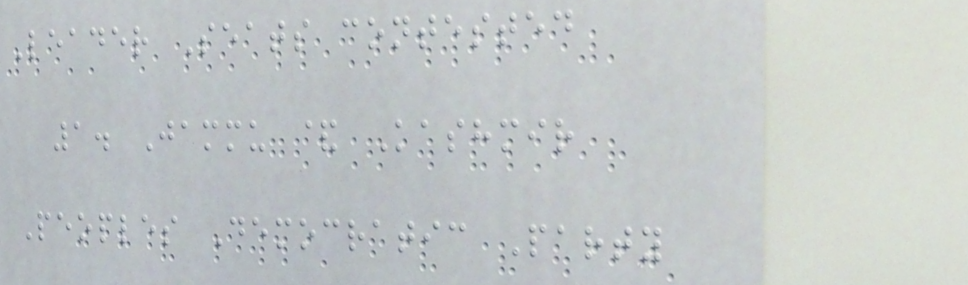Leader Seats contested
1. Jammu & Kashmir
Peoples Democratic Party
